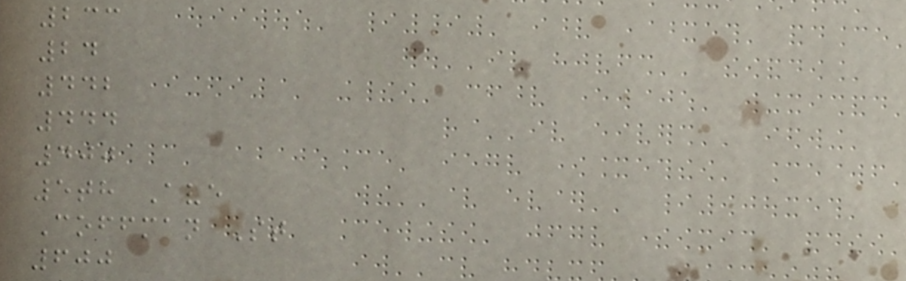233
24
442
444
400
5th Ave
Coffman St
600
